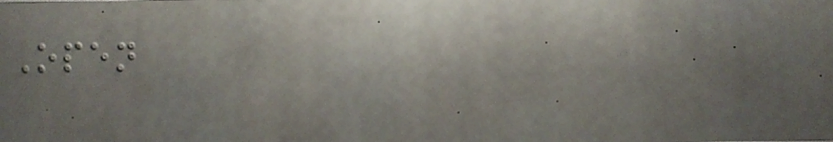Open
